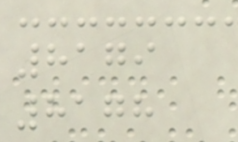8179
8178
